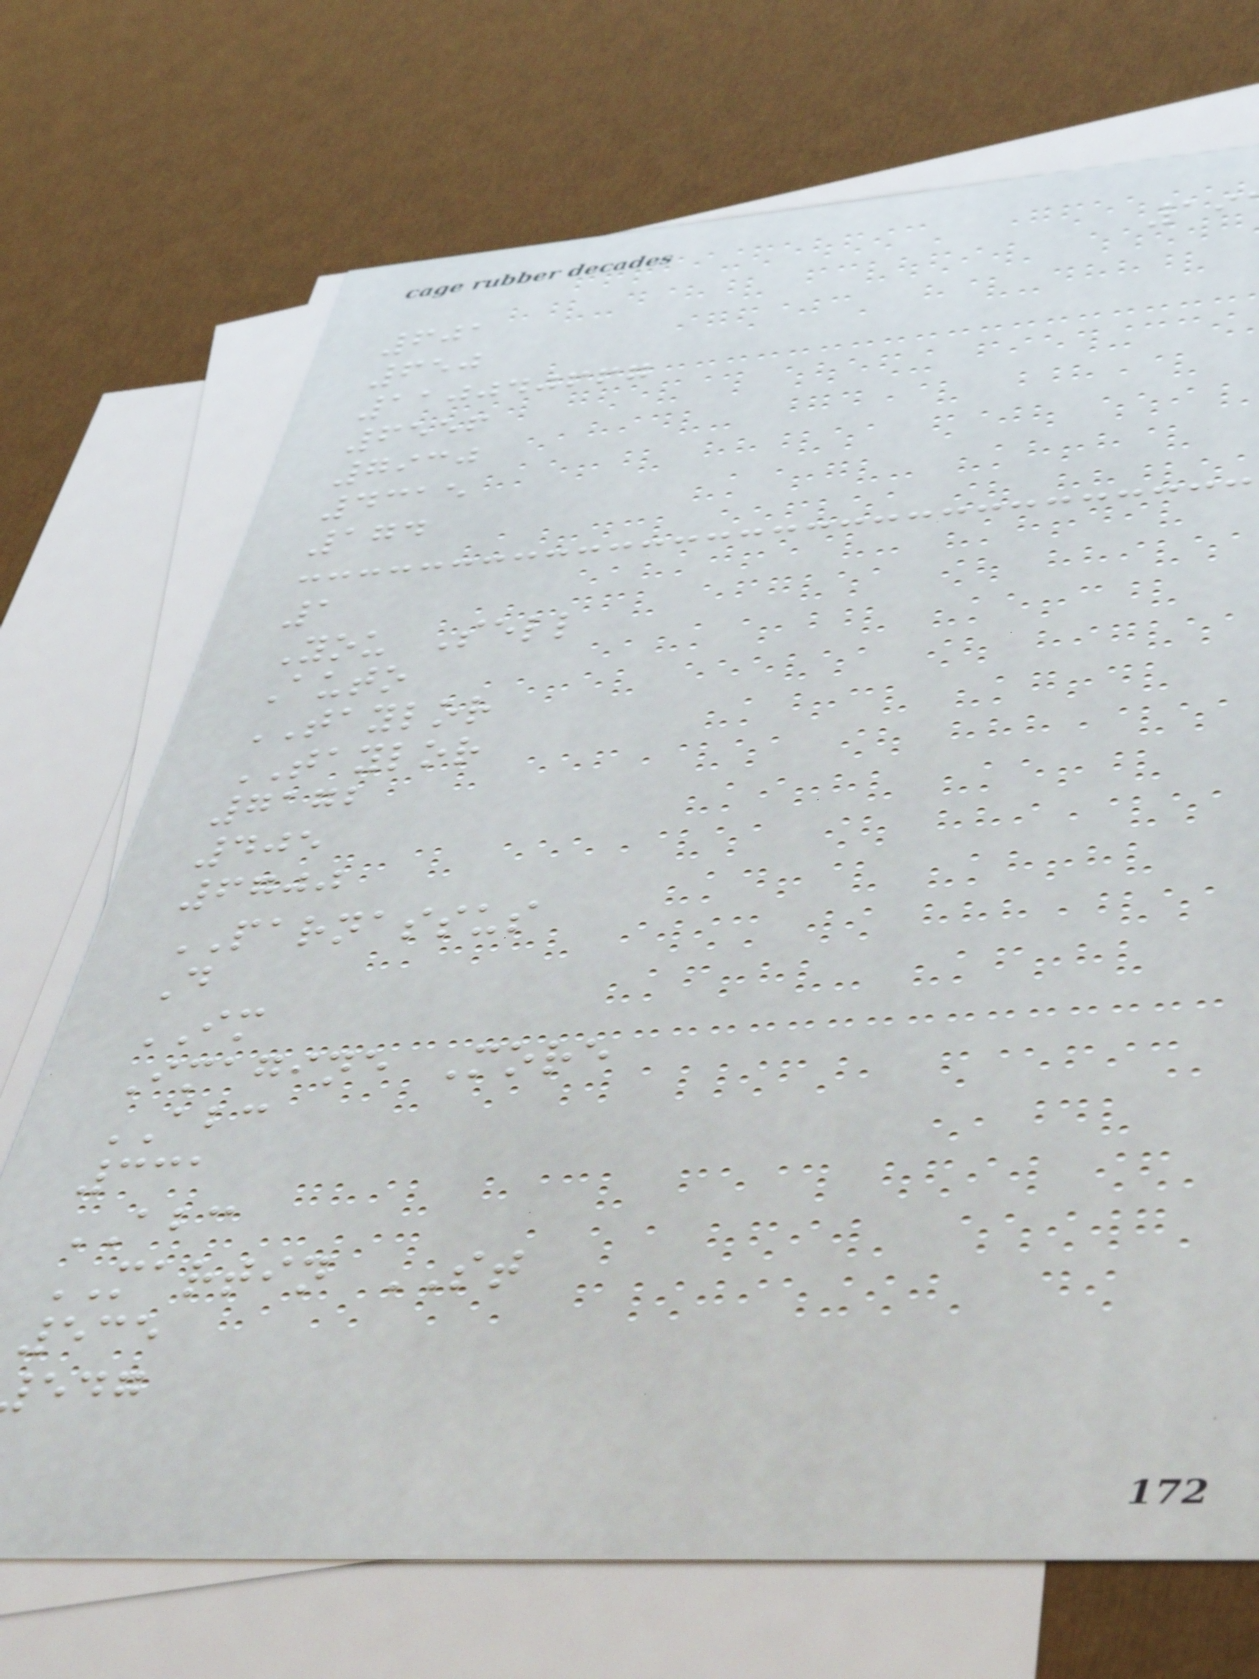601
650
110040667
6556
7930
4315
174
1
You Sell
Auto
TAYLOR
TAYLOR
7172
405
6700
PARNASSUS
D
IM
Imagine More
ABC
331
ABC
MARTIN ST
535
